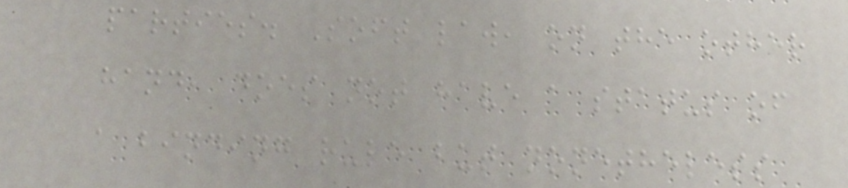parties. Soft law, on the other
hand, does not have a status of
a binding rule but nonetheless
